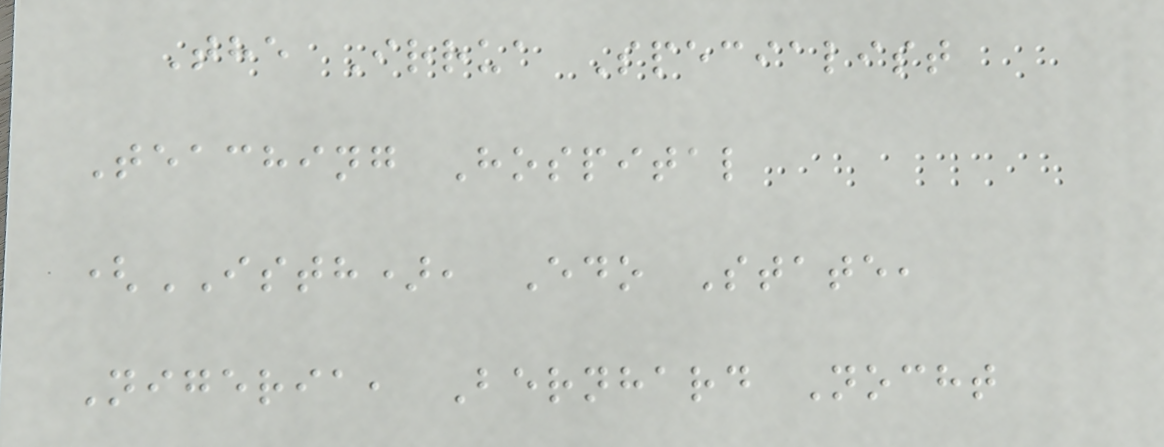The Irrua Specialist
Teaching Hospital
(ISTH), Edo State,
Nigeria, Bernhard Nocht
